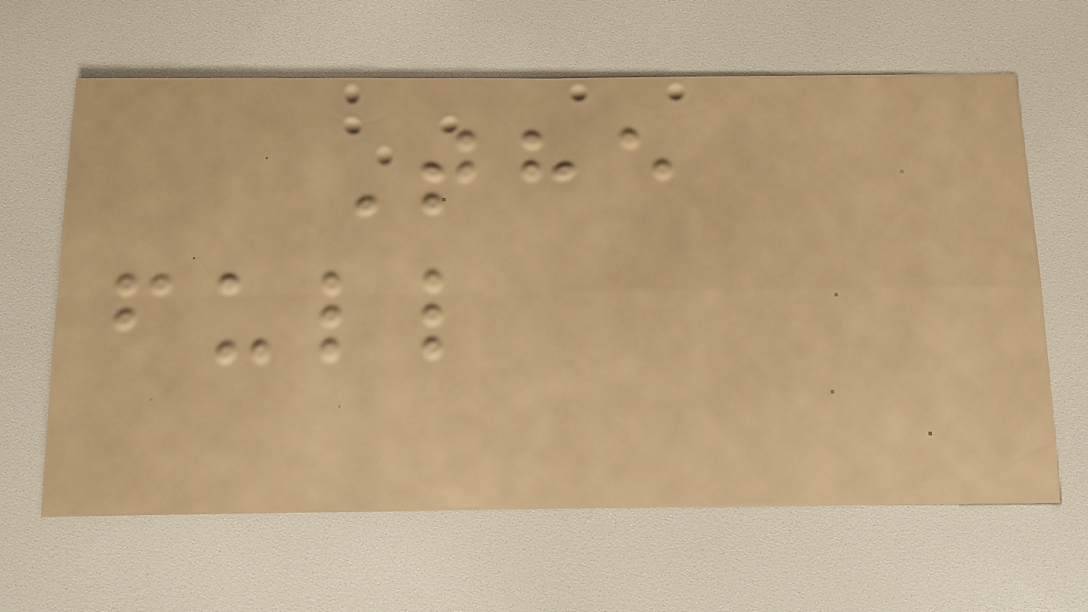The
full
